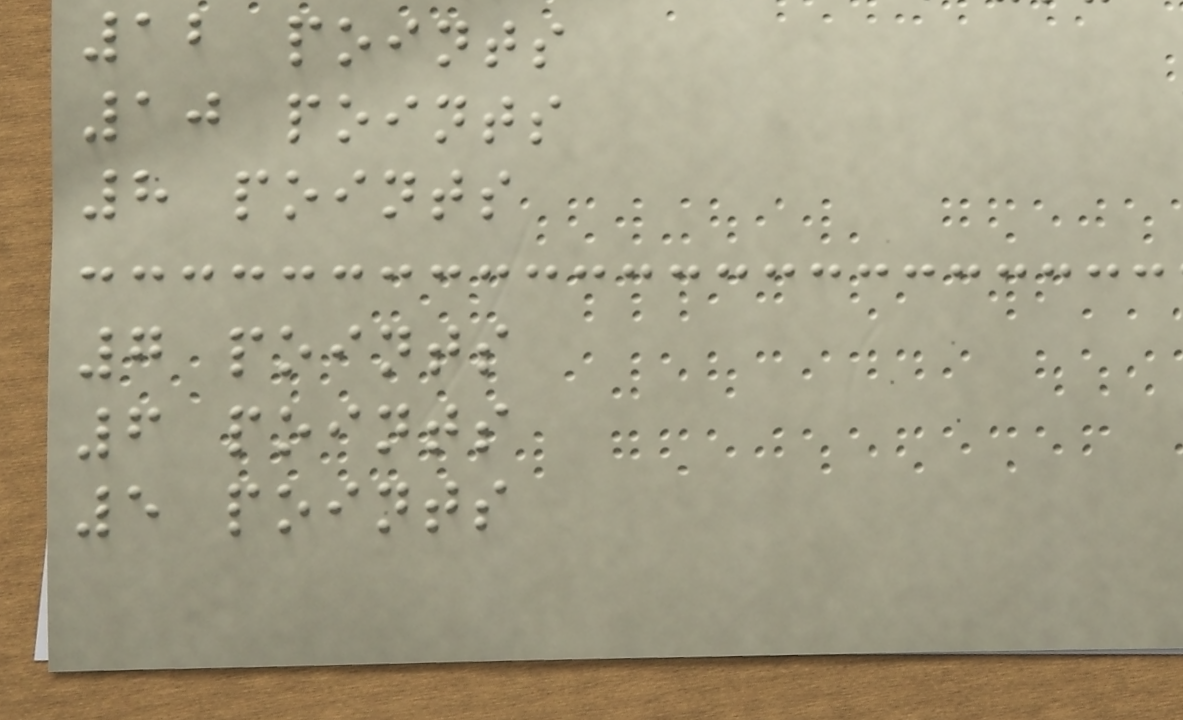12 points
10 points
8 points
7 points
6 points
5 points
